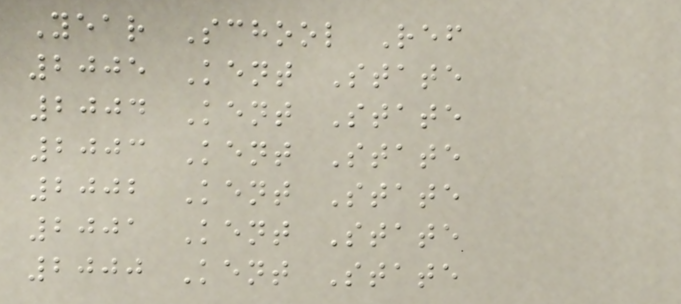Year School Ref
2005 Kent State
2004 Kent State
2003 Kent State
2002 Kent State
2001 Kent State
2000 Kent State
